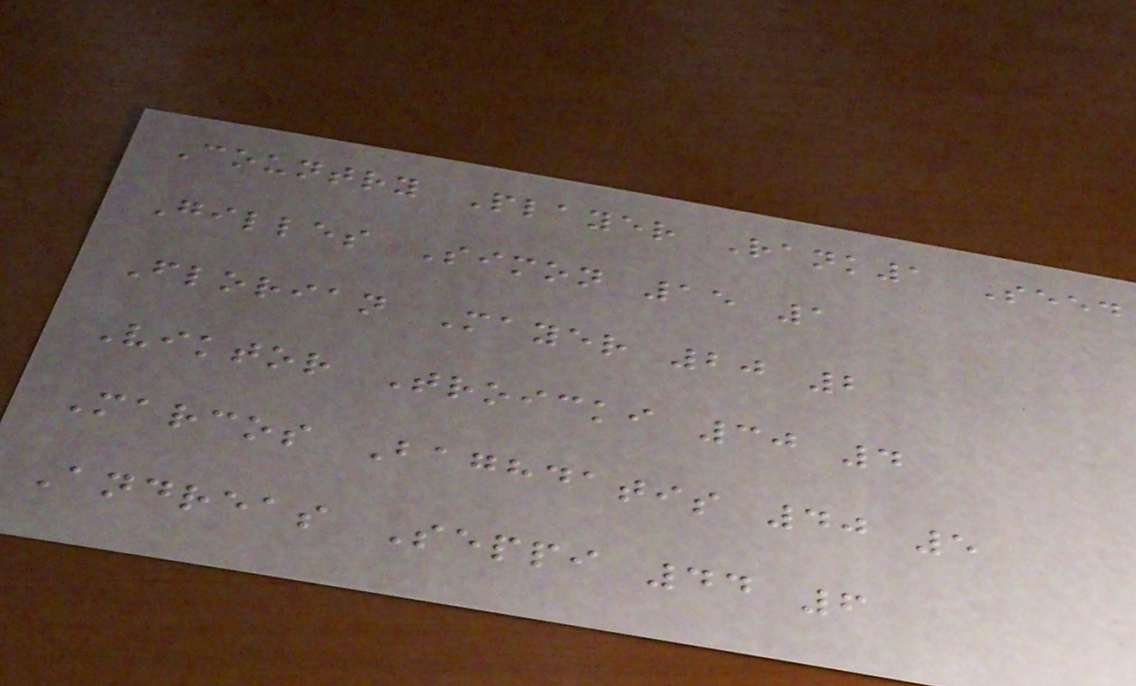Country Player Rank1 Seed
Gilles Simon 15 1
Florian Mayer 20 2
Viktor Troicki 30 4
Marcos Baghdatis 40 5
Andreas Seppi 44 6
